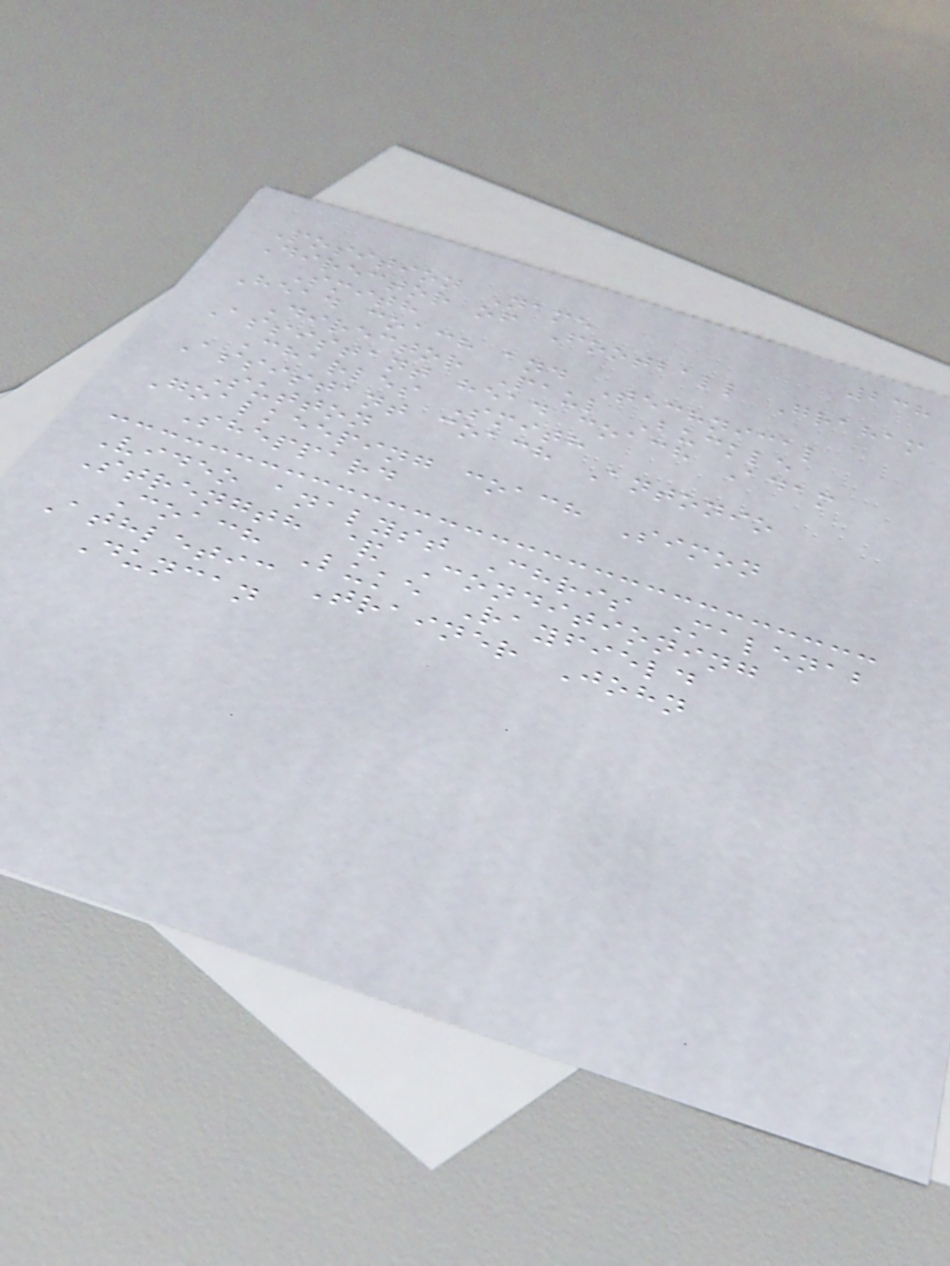238
Position Name
Director of Football Graham
Smith
Head coach and Technical
Director Paul Buckle
Assistant head coach Adam
Charles Smith
Assistant coach Antonio
Sutton
Goalkeeping coach Simon
Sheppard
Video analyst Chris Malenab
Strength & Conditioning
Coach Luke Rayfield
Athletic Trainer John
Duncan
